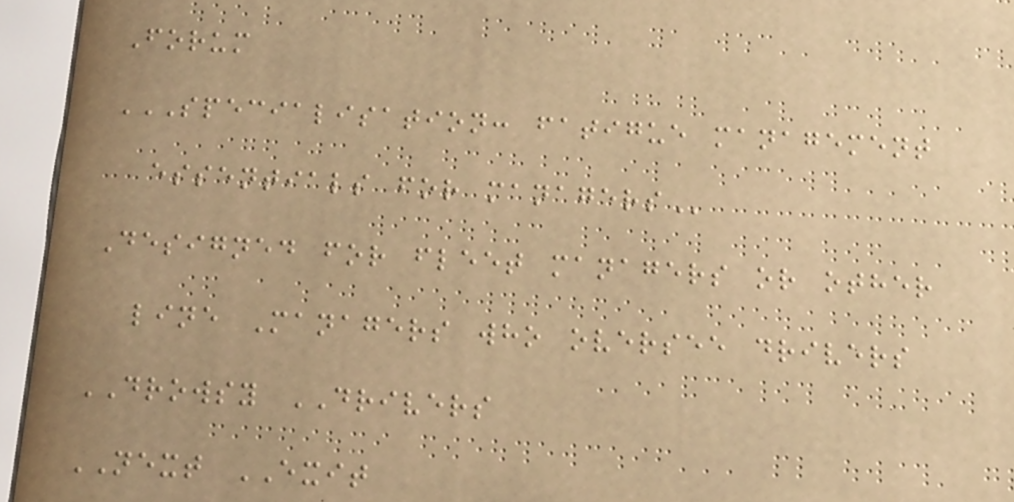Forum
SPECIALISATION: FATIGUE MANAGEMENT
ESSENTIALS FOR MANAGERS
Designed for fleet managers or other
line Managers who oversee drivers
DROWSY DRIVERS
NEXT EXIT
